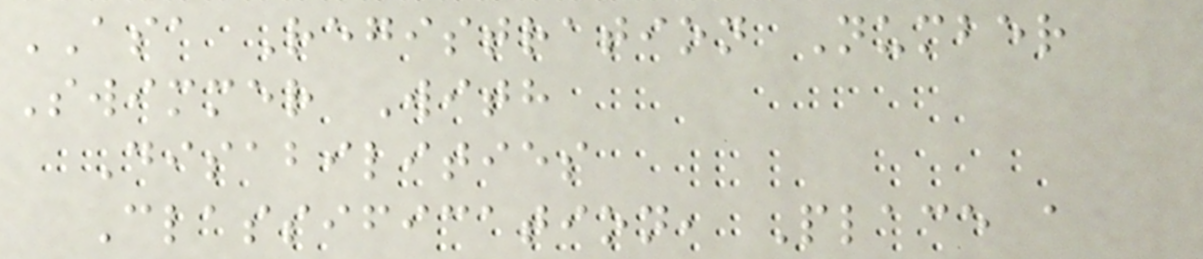ASA Registration Number
Swimmer With
Disabilities
Classification, Place a
